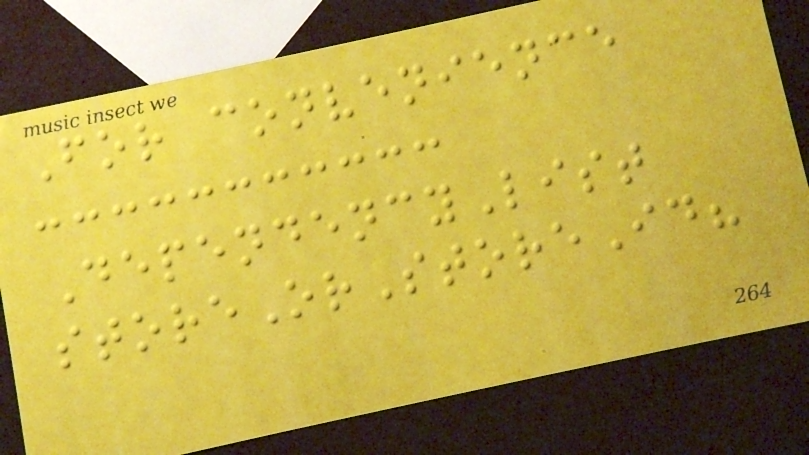For convenience
DependencyList
storeOrStoreId?
